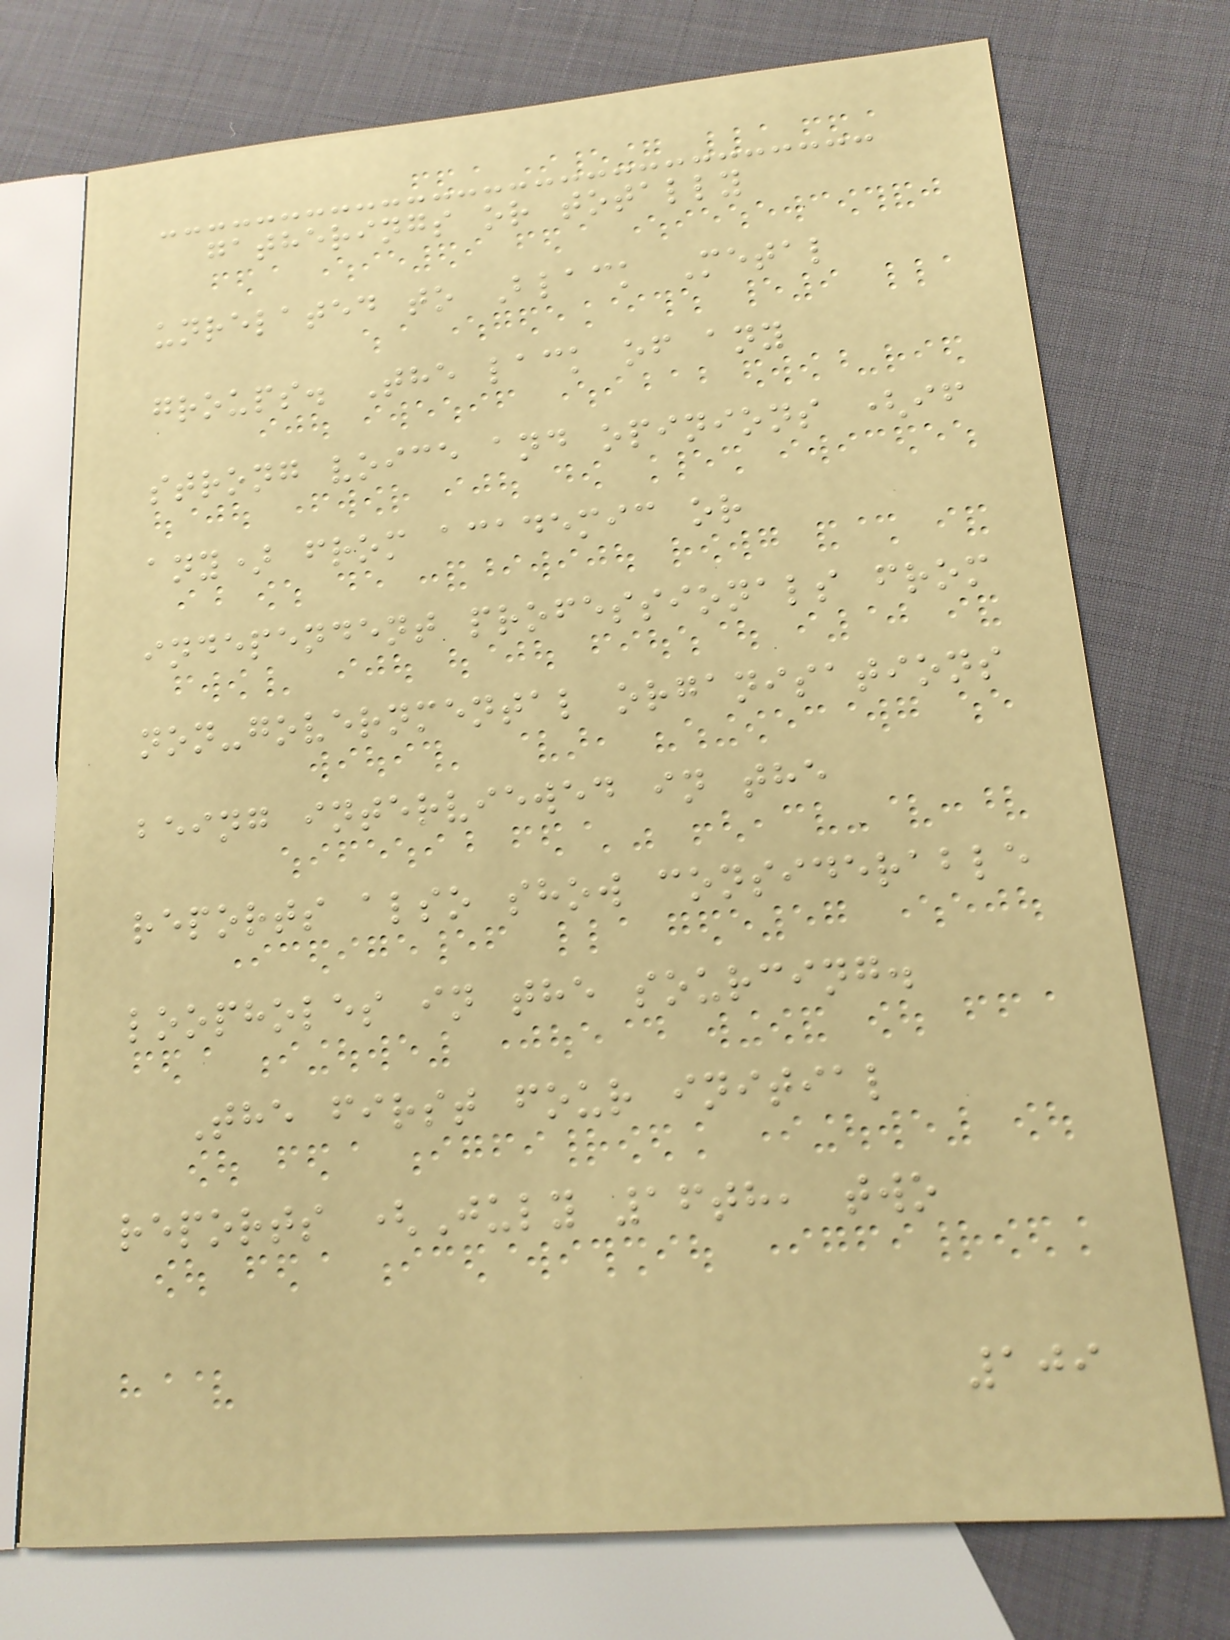gatherings or totally
unrelated to Black Metal
groups. The lack of any
strong voice and opinions (if
any) from academic or
independent professionals from
non-governmental organisations
being interviewed in the
reports also show considerable
loopholes in the sourcing.
The first four initial
reports (July 16th, two
109
